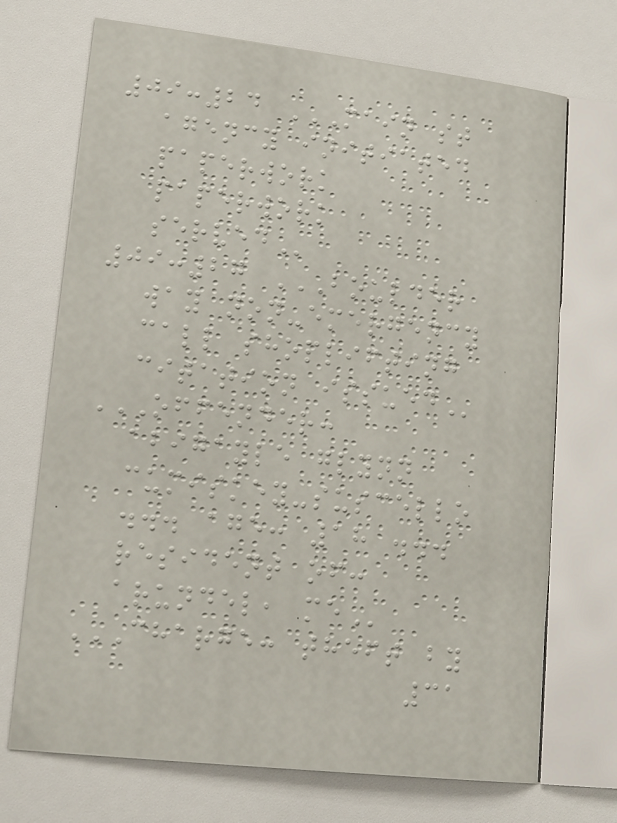09:24 MAIN ST
AGENCY INITIATED
PAPERWORK
PAPERWORK
SERVED
09:27 BOULDER
WAY NON-EMERGENCY
CALL SHOPLIFTING
CITATION ISSUED
OFFENDER:
ABIGAYLE GLYNN
CUMISKEY-SUSCELLO
... AGE: 18 ...
RESIDENT OF:
ARUNDEL, ME
CHARGE: THEFT BY
31
